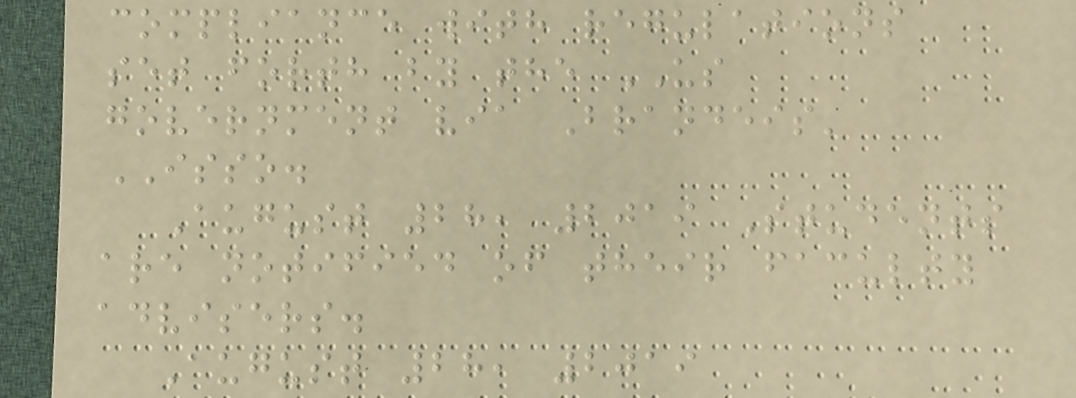compliance with regulations
set forth by the US
government via Brandeis'
ISSO.
August 28, 2019 Students
are notified of their faculty
advisers.
August 28, 2019
